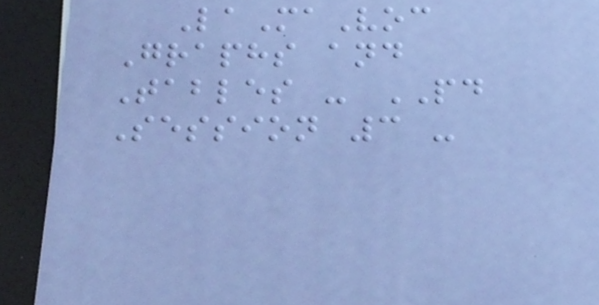LaMaVoc
Graphs and
Tables - PD
Session 3 -
